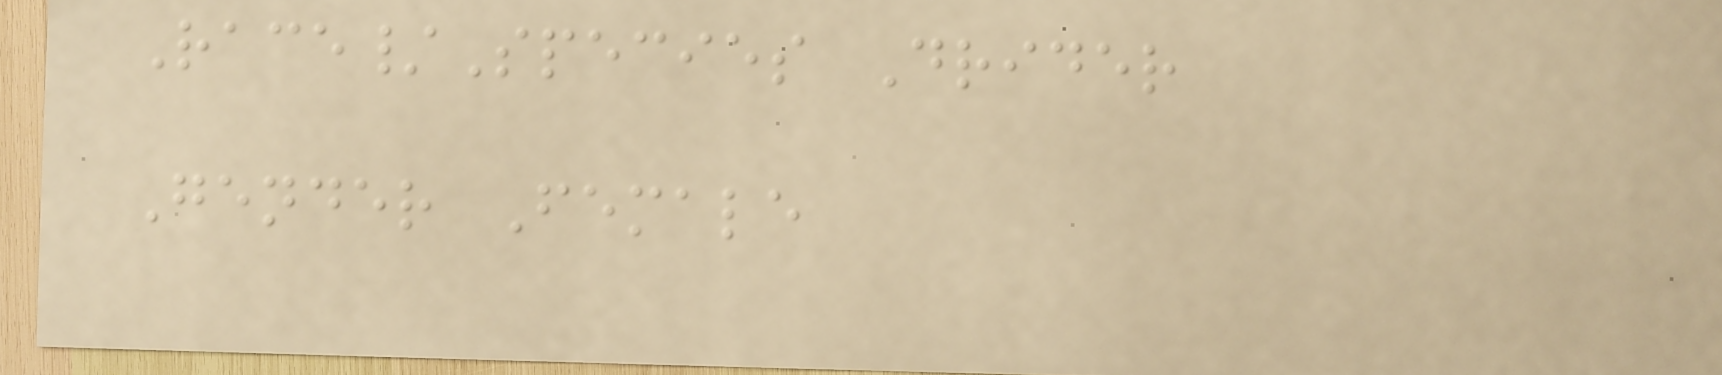Race/Species Drider
Gender Female
